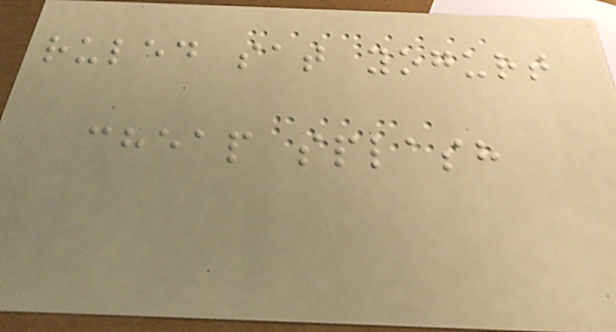ruled sat yogurt
cheap splash
